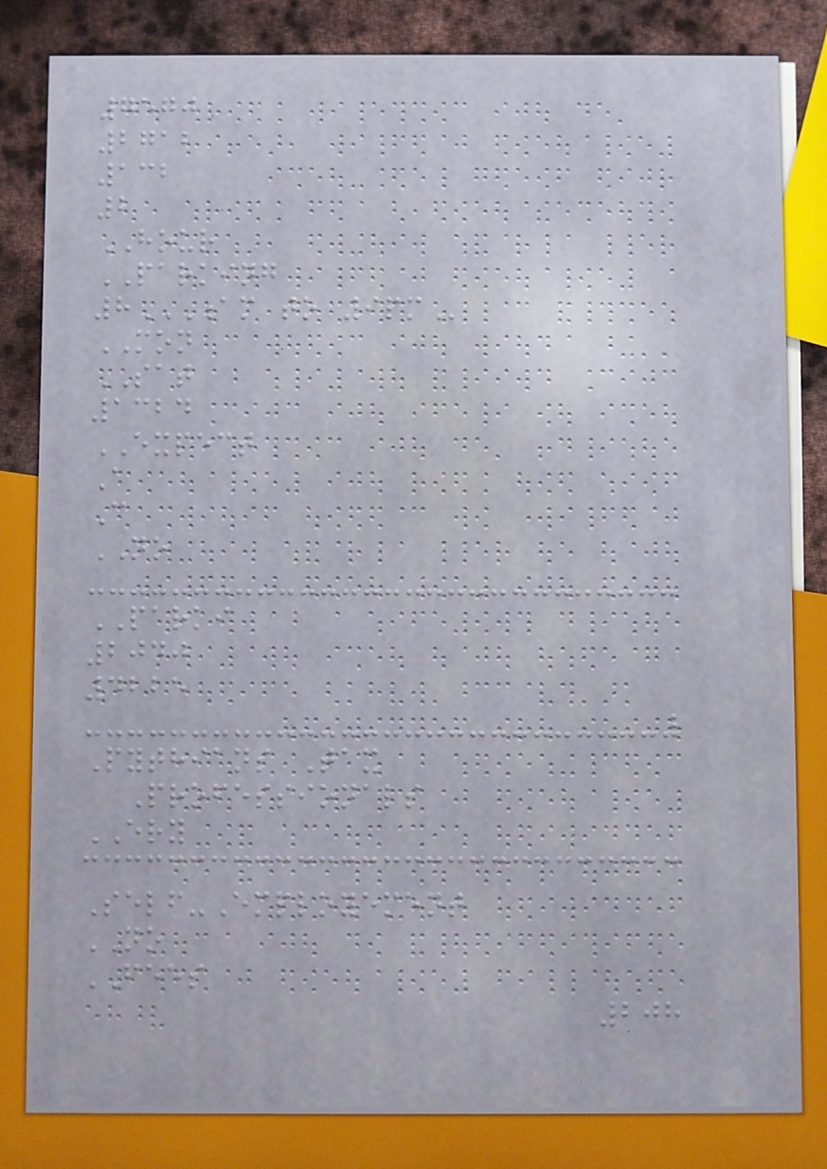7570
2712
132
2
HOUR
PARKING
8AM TO 9PM
MON
SAT
1324
EXPECT
A
C
NO
PARKI
2040
4225
Pythians Tax
Professionals
ERY
Self-Employement
NO
FEES
208
